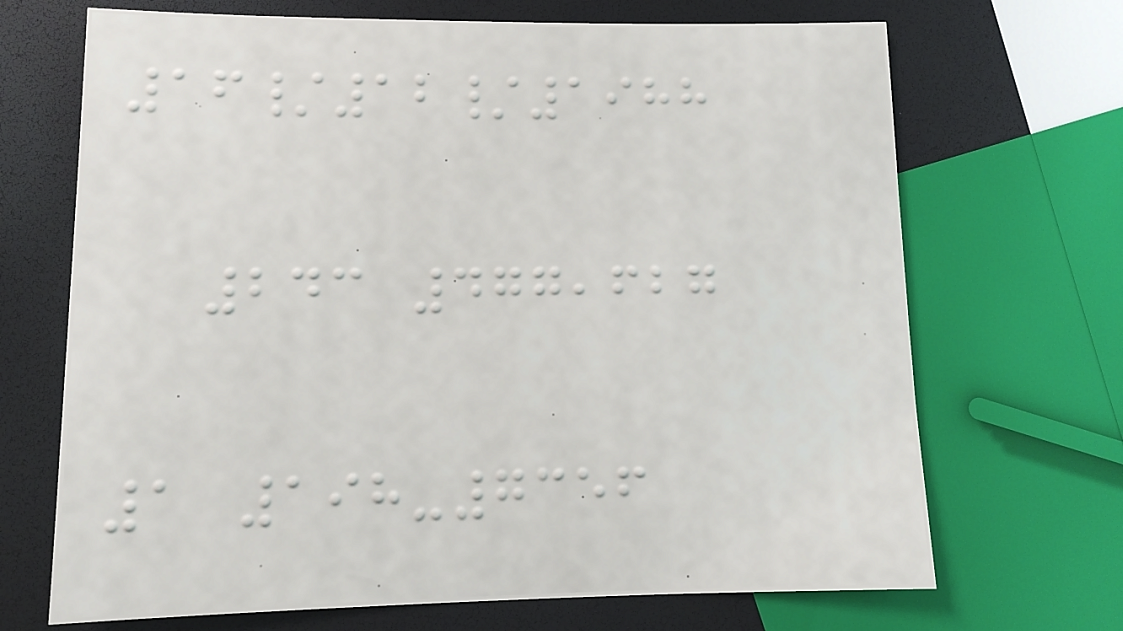16/12/1988
243 477,627
1 198-7356
